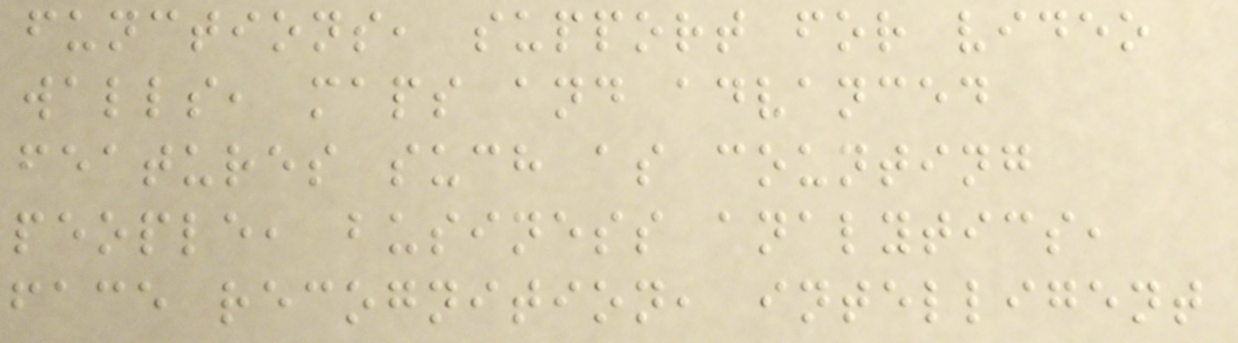functions, support for video
walls, maps and advanced
features such as counting
people, business analytics,
face recognition, intelligent
